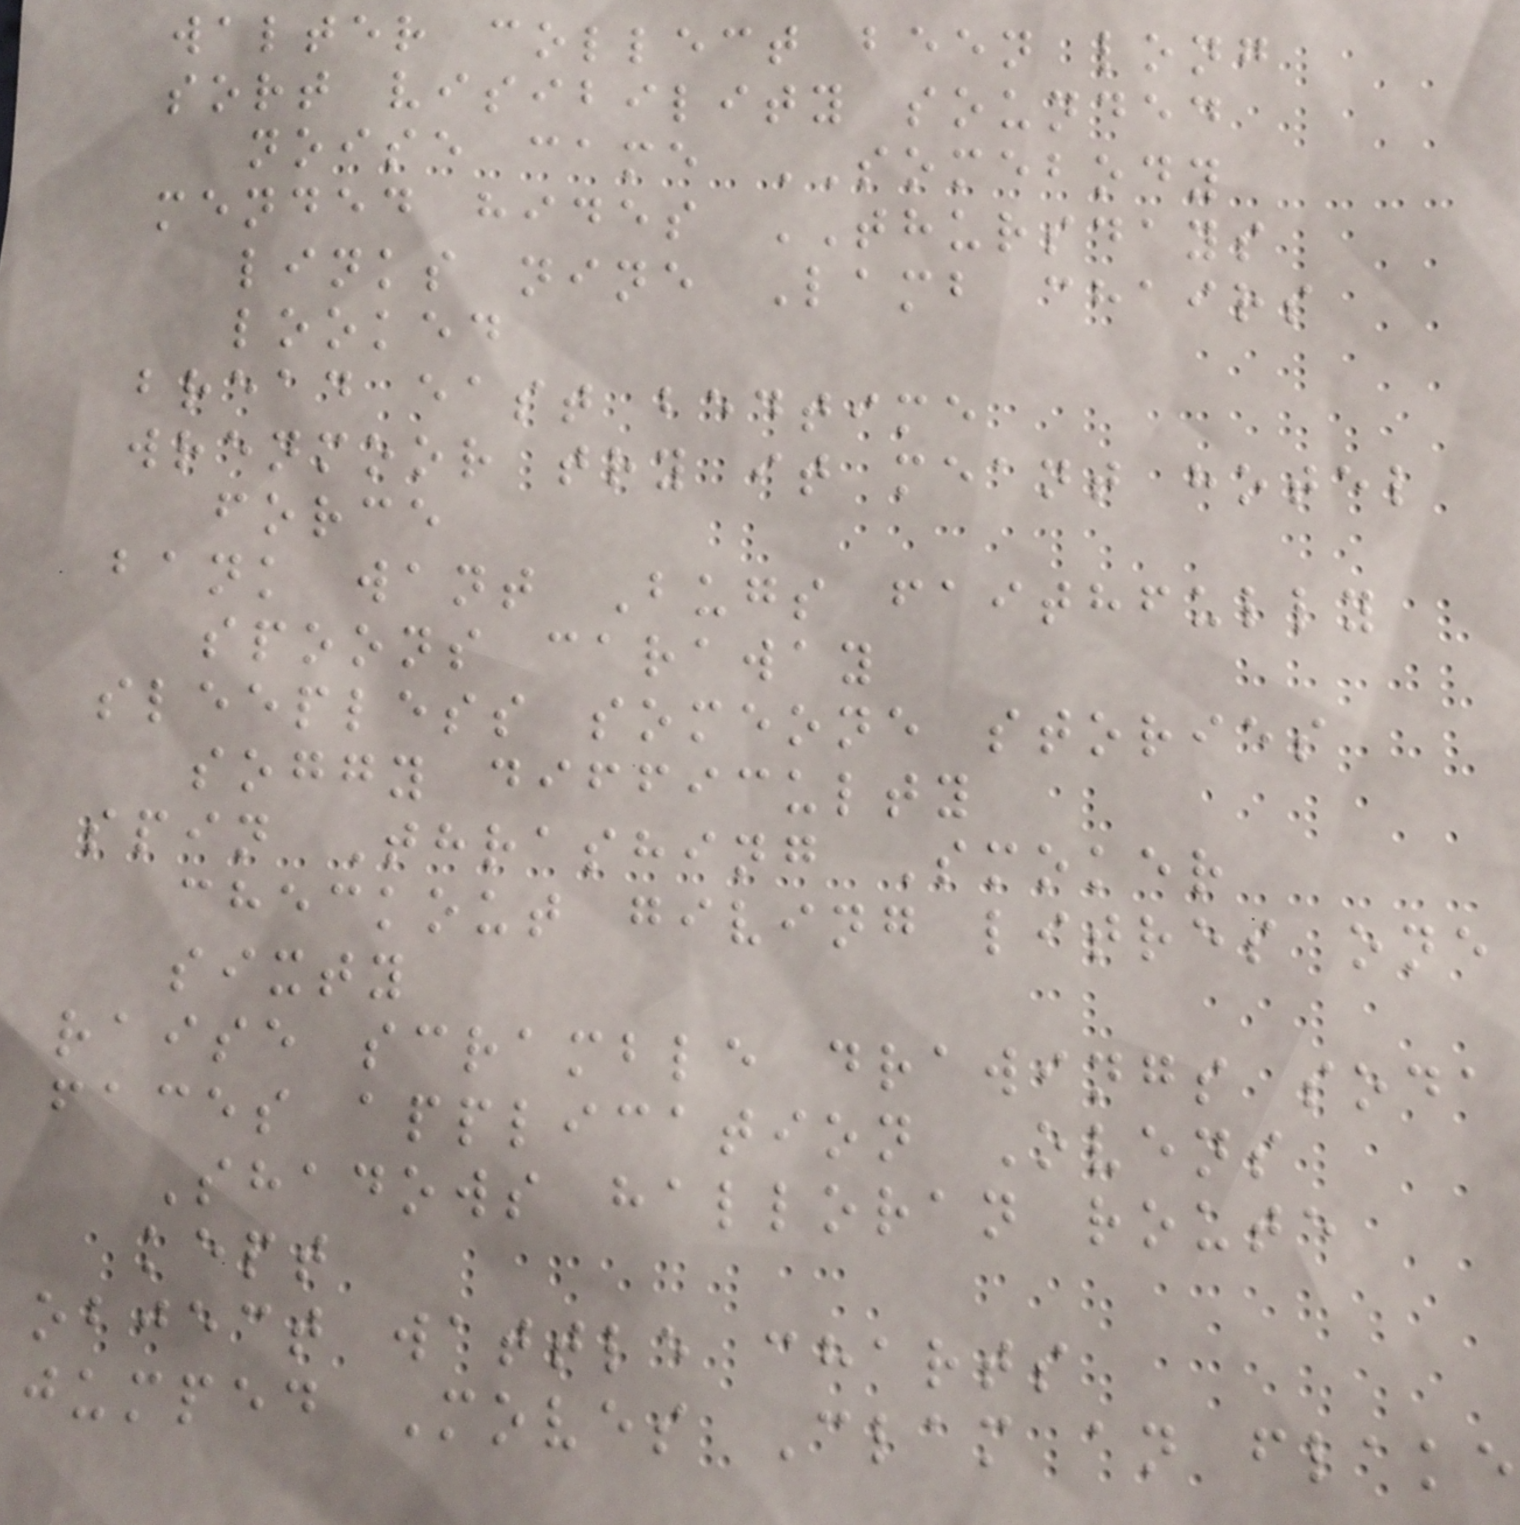walter collect been long
sort visibility sounded
noise came SOMEBODY
mended hides THURSDAYS
links nine Lamb chairs
looked
bread east bedtime
wrenmoor try it meant hotel
force
bank want Bugs faithfully
spoons caraway
sleepless someone stories
soggy difficulty
spin Thrashing Smoker
checkout giving litres one
sixty
raise scramble drawings soda
faces application Ovens
Shadows halloran route
kept
object wattle charts
jumped Moves Clam an flake
